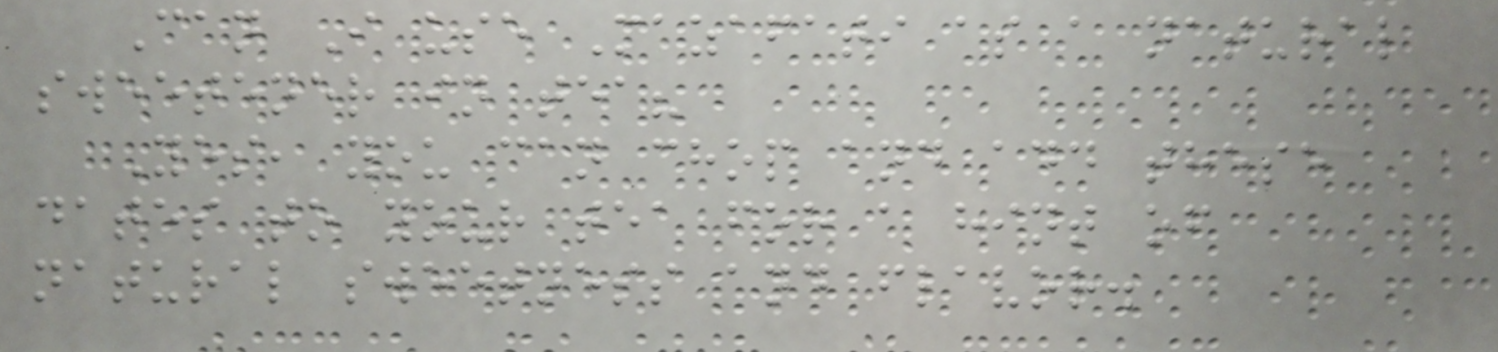Can I use Mazafati as a natural
sweetener in tea?
Yes, you can chop and add these
dates to your tea for a hint of
natural sweetness and flavor.
